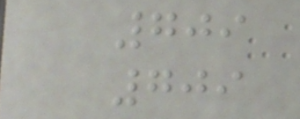709
709
